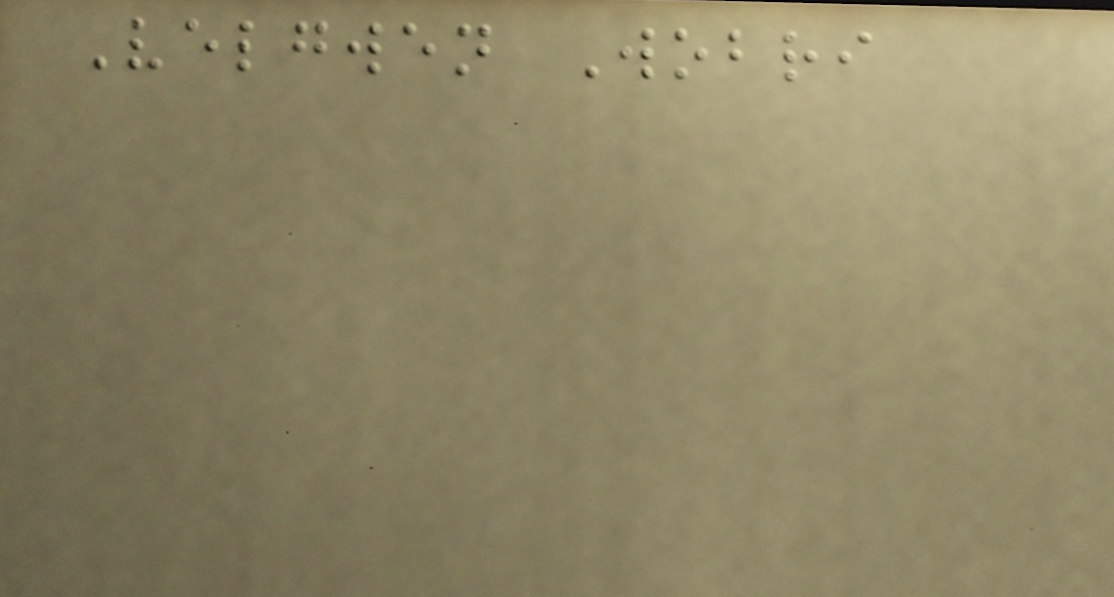Velgwen Wobri
